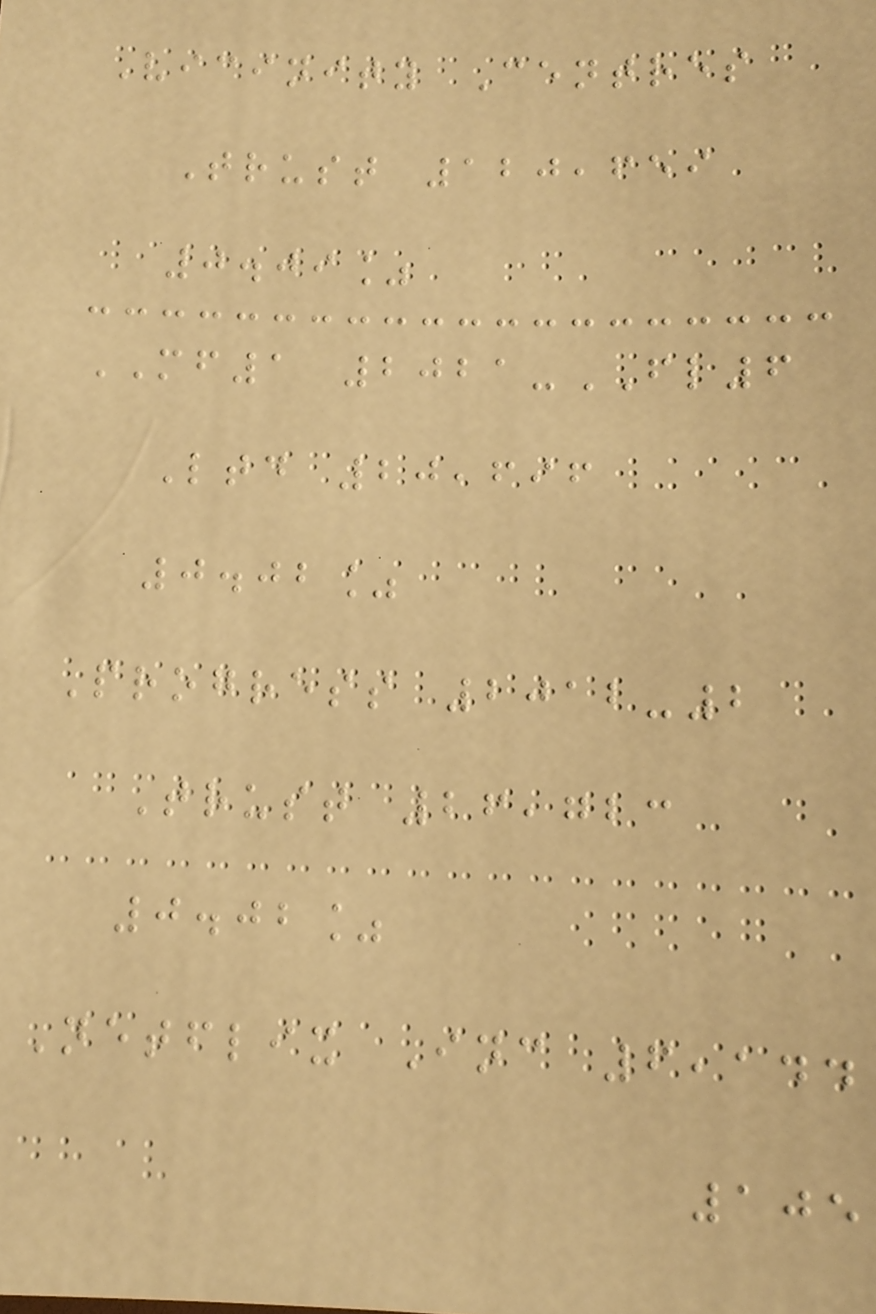Vicinity Centres
Trust 120,659
0.09%
MF1 2021-FL6
Ltd 20,696
0.02%
Progress 2012-2
Trust 26,723
0.02%
Netflix Inc 6,144
105
